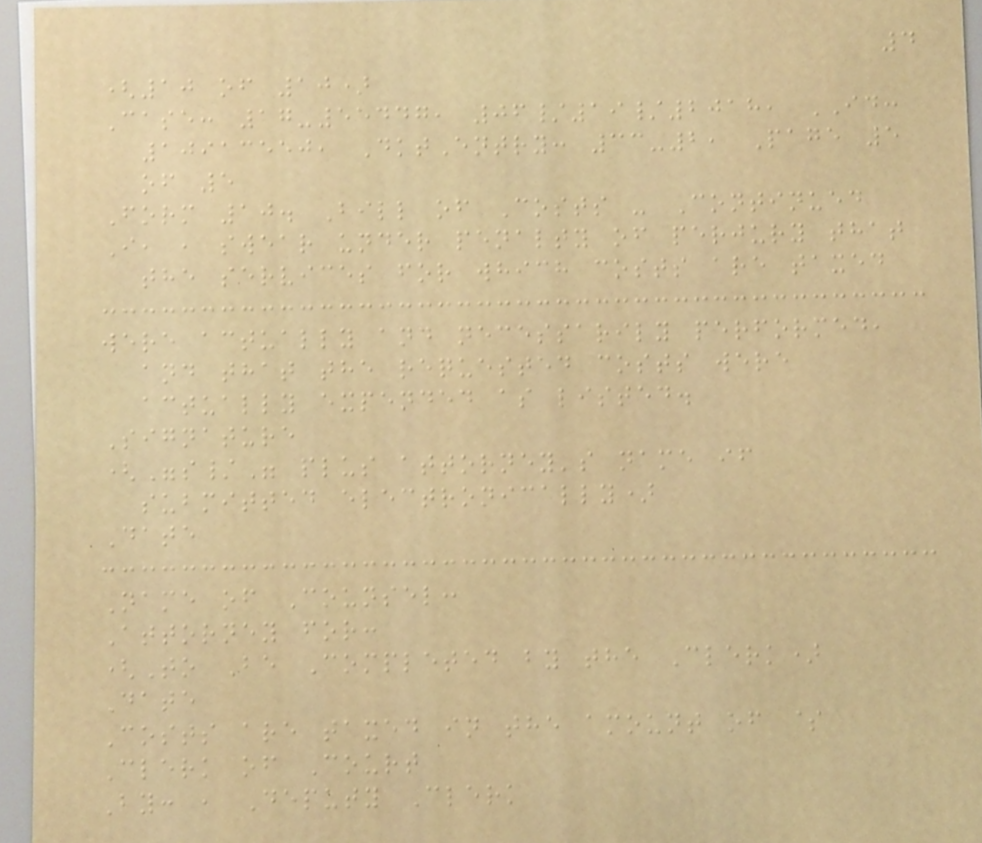4
(10 of 10)
Case: 17-55447, 06/19/2018, ID:
10913550, DktEntry: 33-2, Page 5
of 5
Form 10. Bill of Costs - Continued
I, , swear under penalty of perjury that
the services for which costs are taxed
were actually and necessarily performed,
and that the requested costs were
actually expended as listed.
Signature
("s/" plus attorney's name if
submitted electronically)
Date
Name of Counsel:
Attorney for:
(To Be Completed by the Clerk)
Date
Costs are taxed in the amount of $
Clerk of Court
By: , Deputy Clerk
